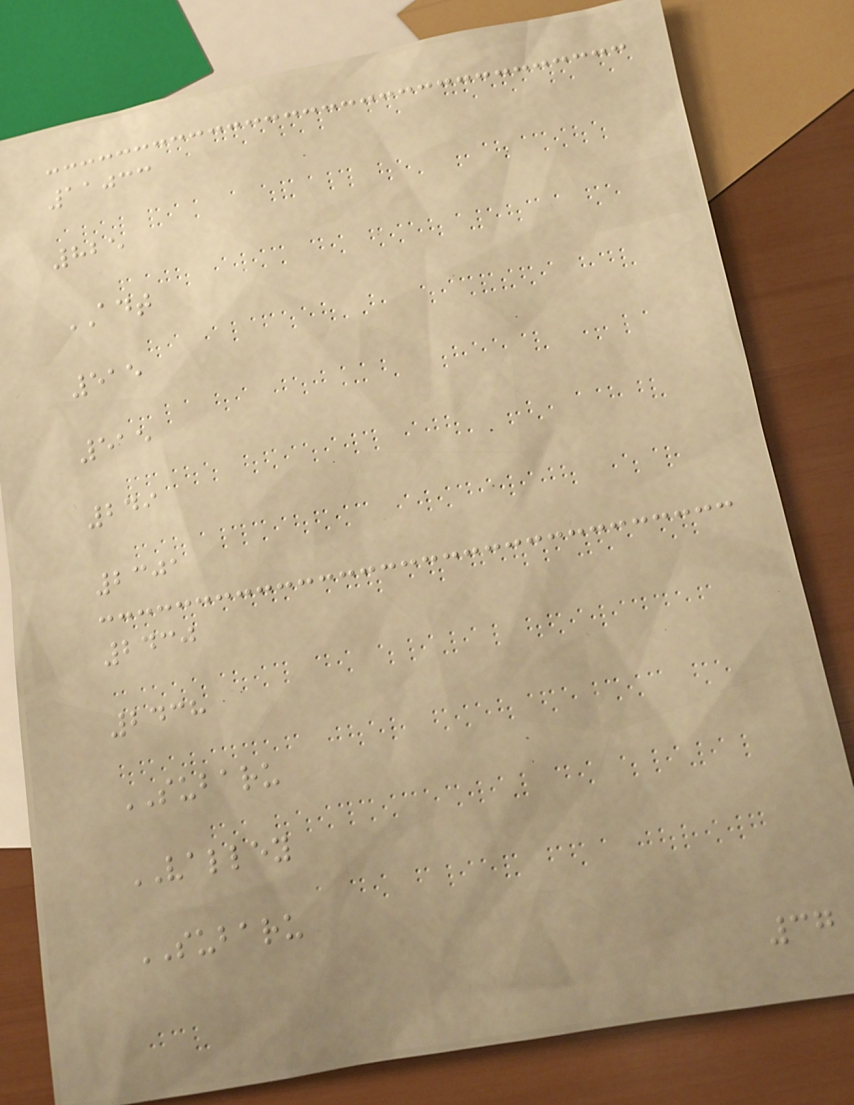11033
825
ADT
515
515
249
2301
2430
2438
SUBARU
VALLEY
SUBARU
37
